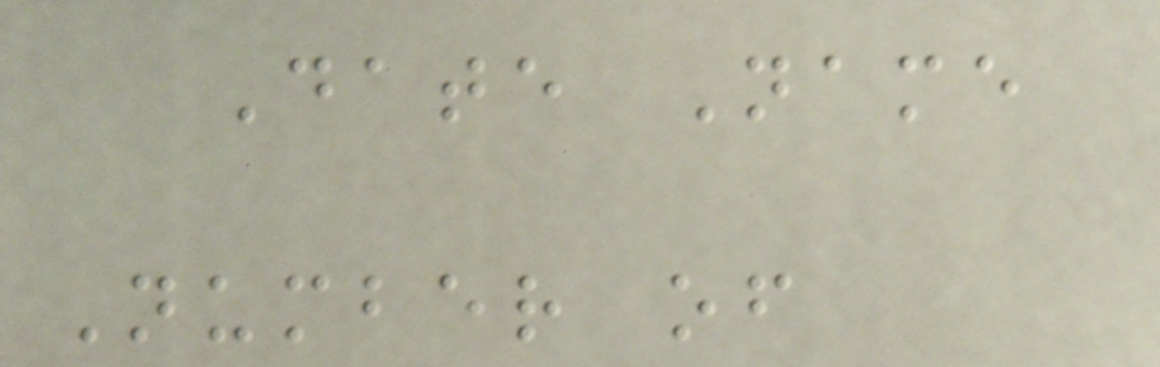Date Name
Number of
